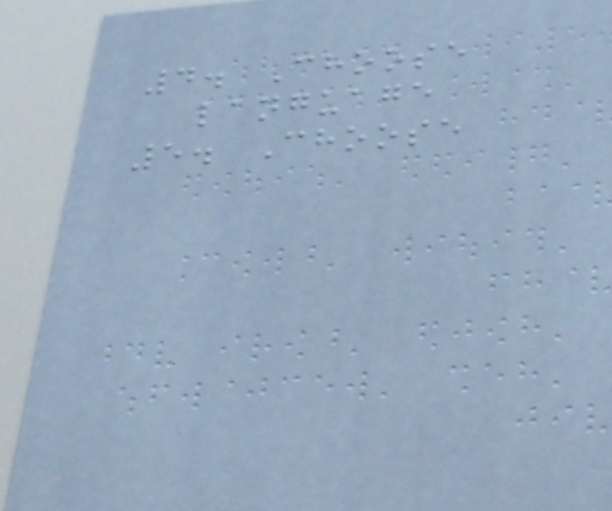4. Choose
language
5. Choose
